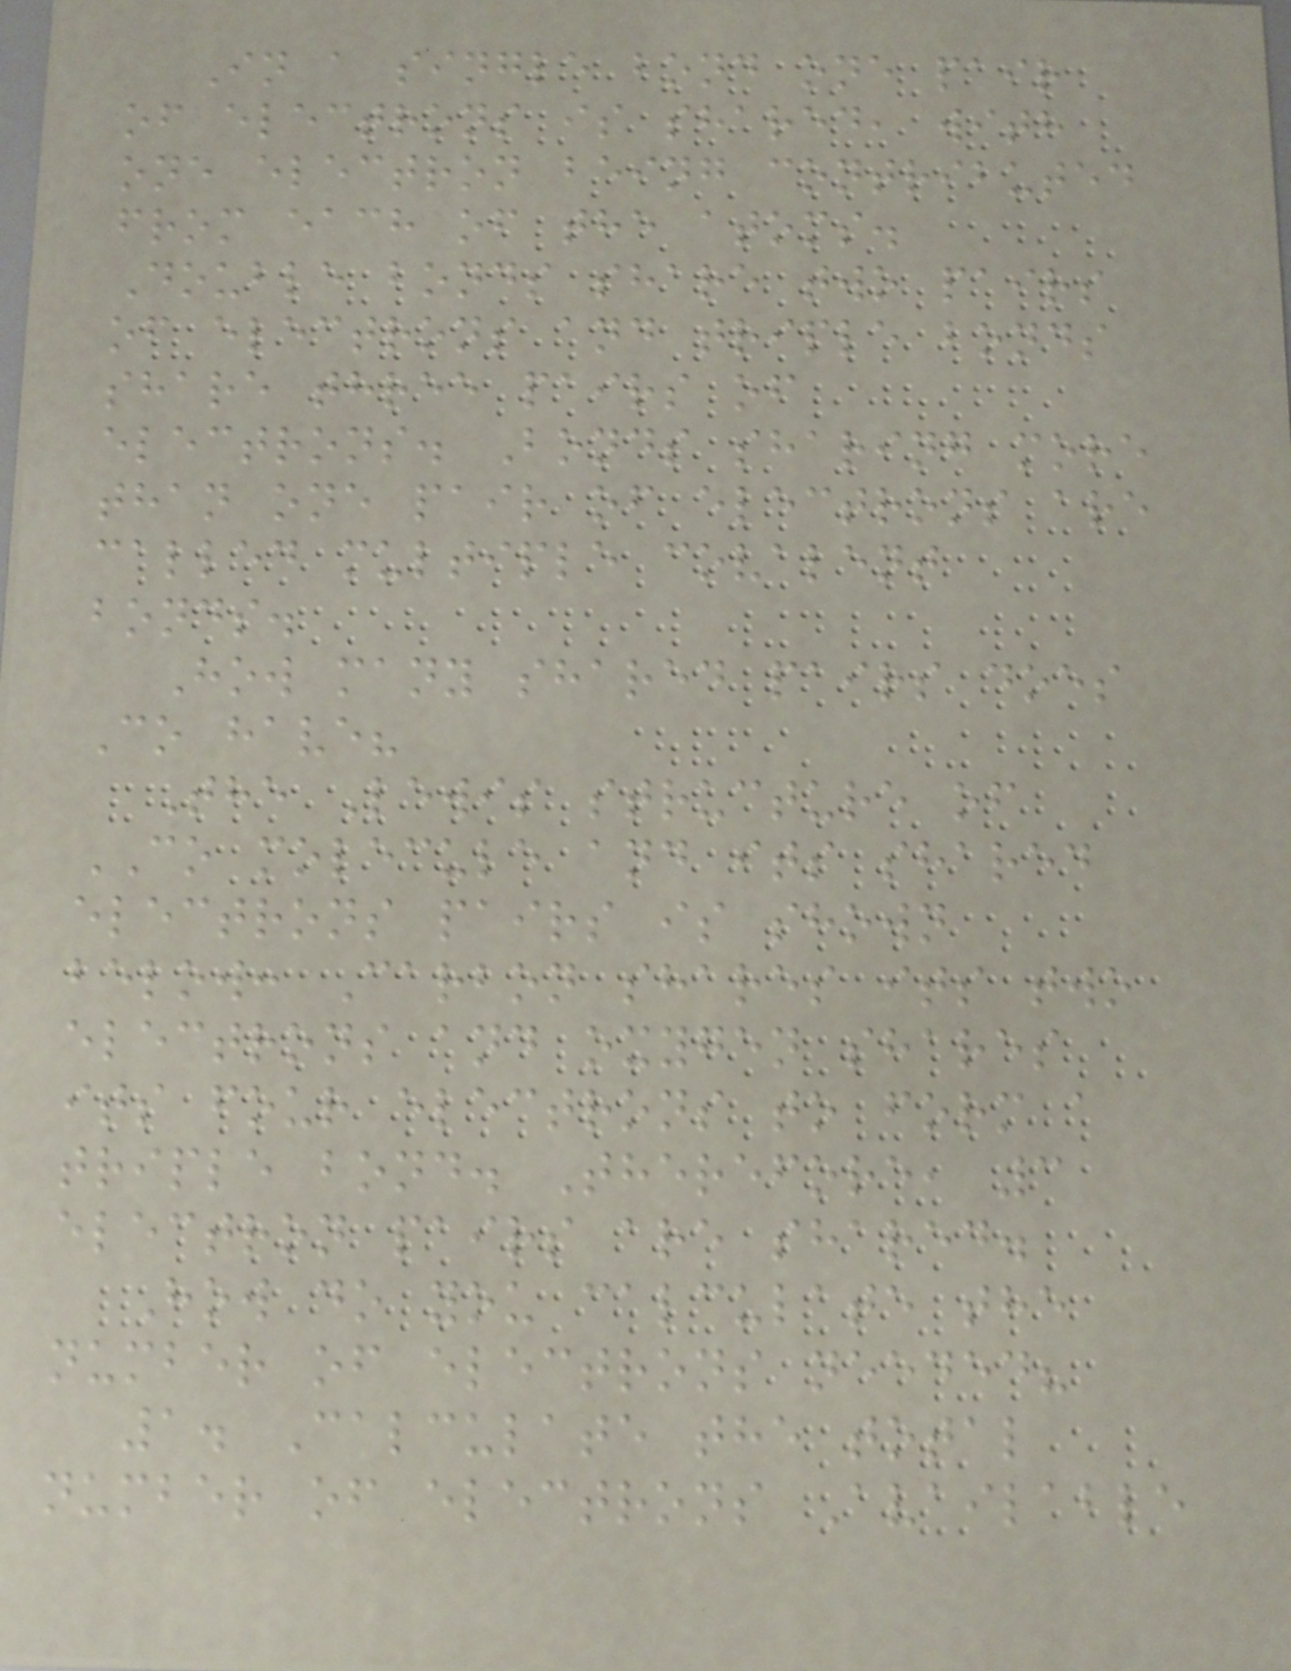In a single bond one pair
of electrons is shared, with
one electron being contributed
from each of the atoms.
Double bonds share two pairs
of electrons and triple bonds
share three pairs of
electrons. Bonds sharing more
than one pair of electrons are
called multiple covalent
bonds.
How many shared pairs does
Co have?
The Lewis structure of
CO molecule and its shared
electrons pairs is shown
below: Carbon shares its two
electrons and oxygen shares
its four electrons to form a
triple bond. Therefore, 3
electron pairs are shared.
How do you calculate the
number of electrons needed?
1. Calculate the total
number of electrons Available
